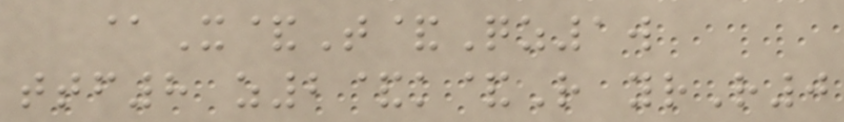@X&T&Qz1w
ttf8 z2&k&R yrR0
